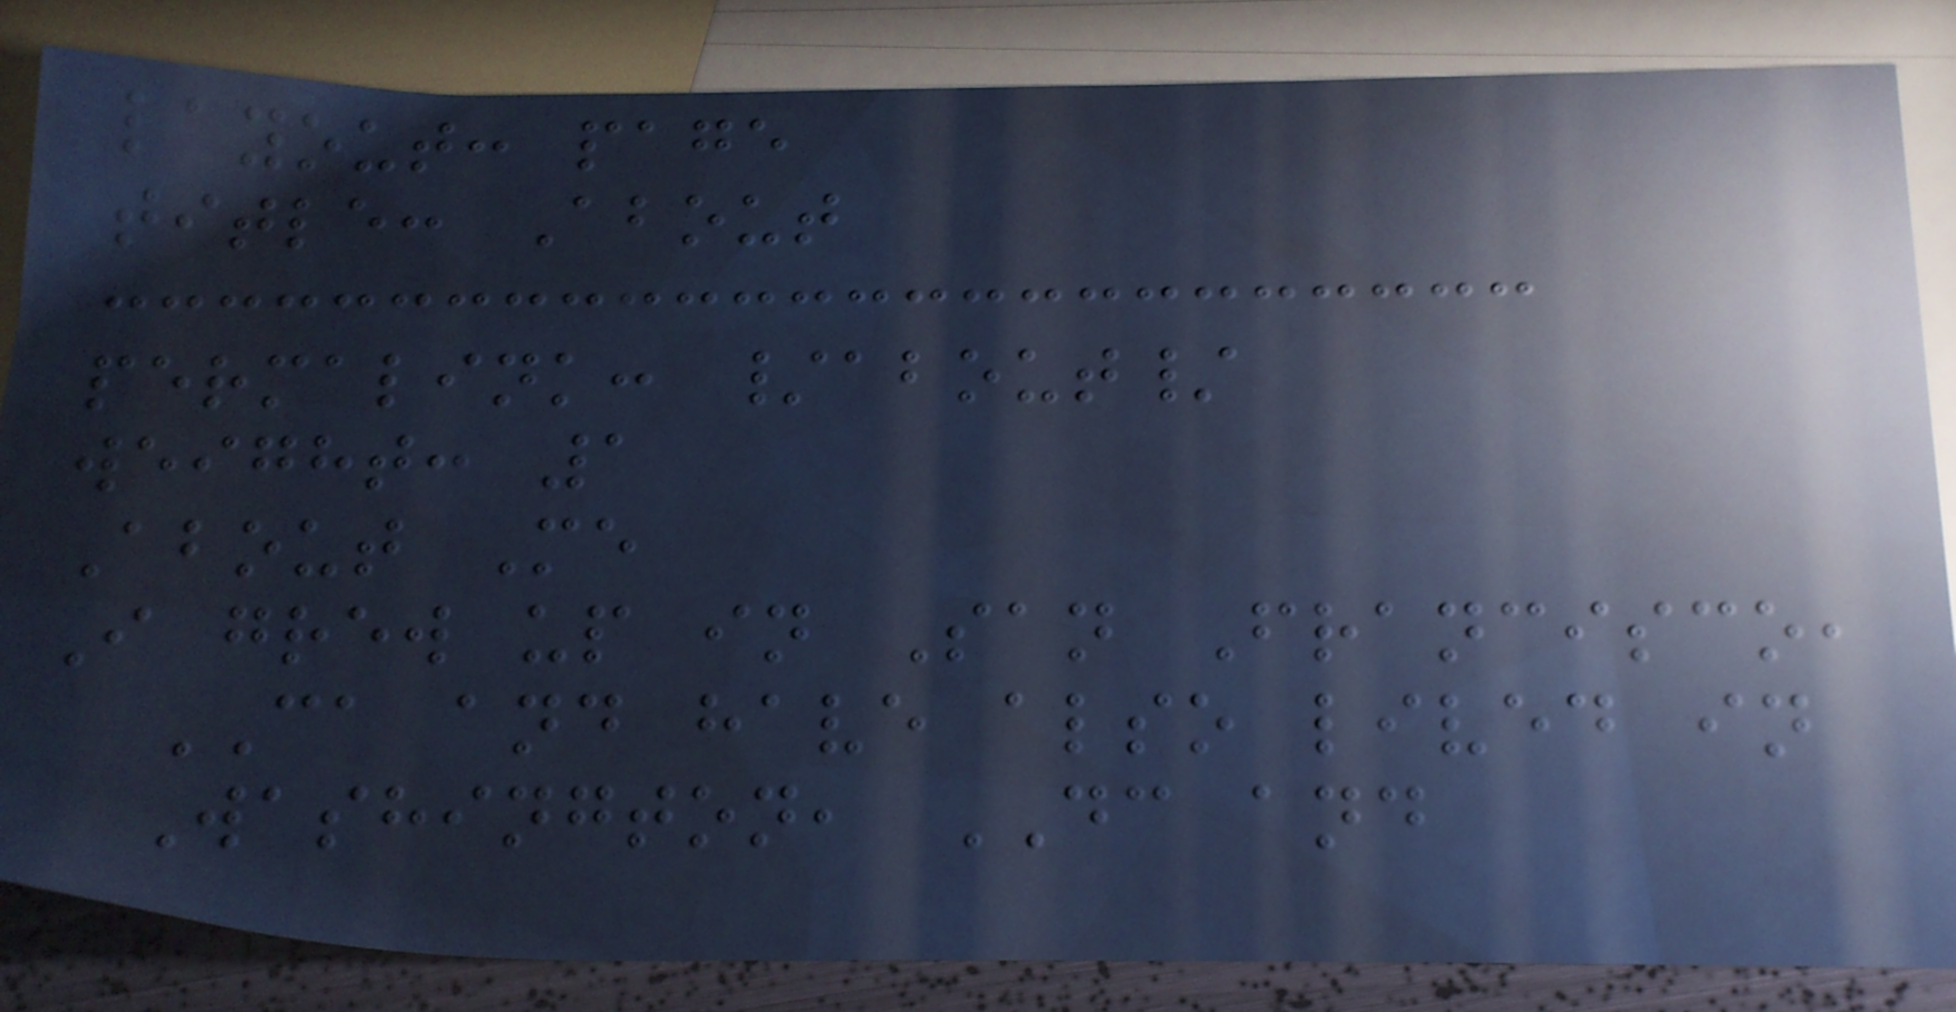layout: page
title: About
permalink: /about/
weight: 1
About Me
I grew up in San Francisco,
CA and have also lived in
Washington, DC and
